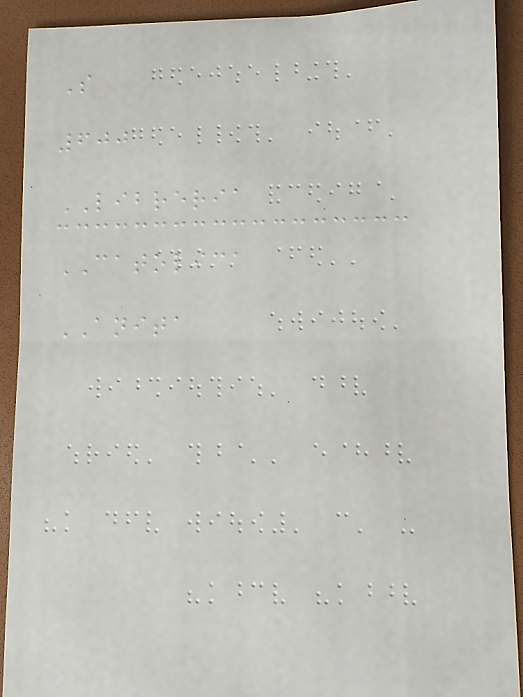S
600
LIBRERIA
CATOLICA
ANITA
